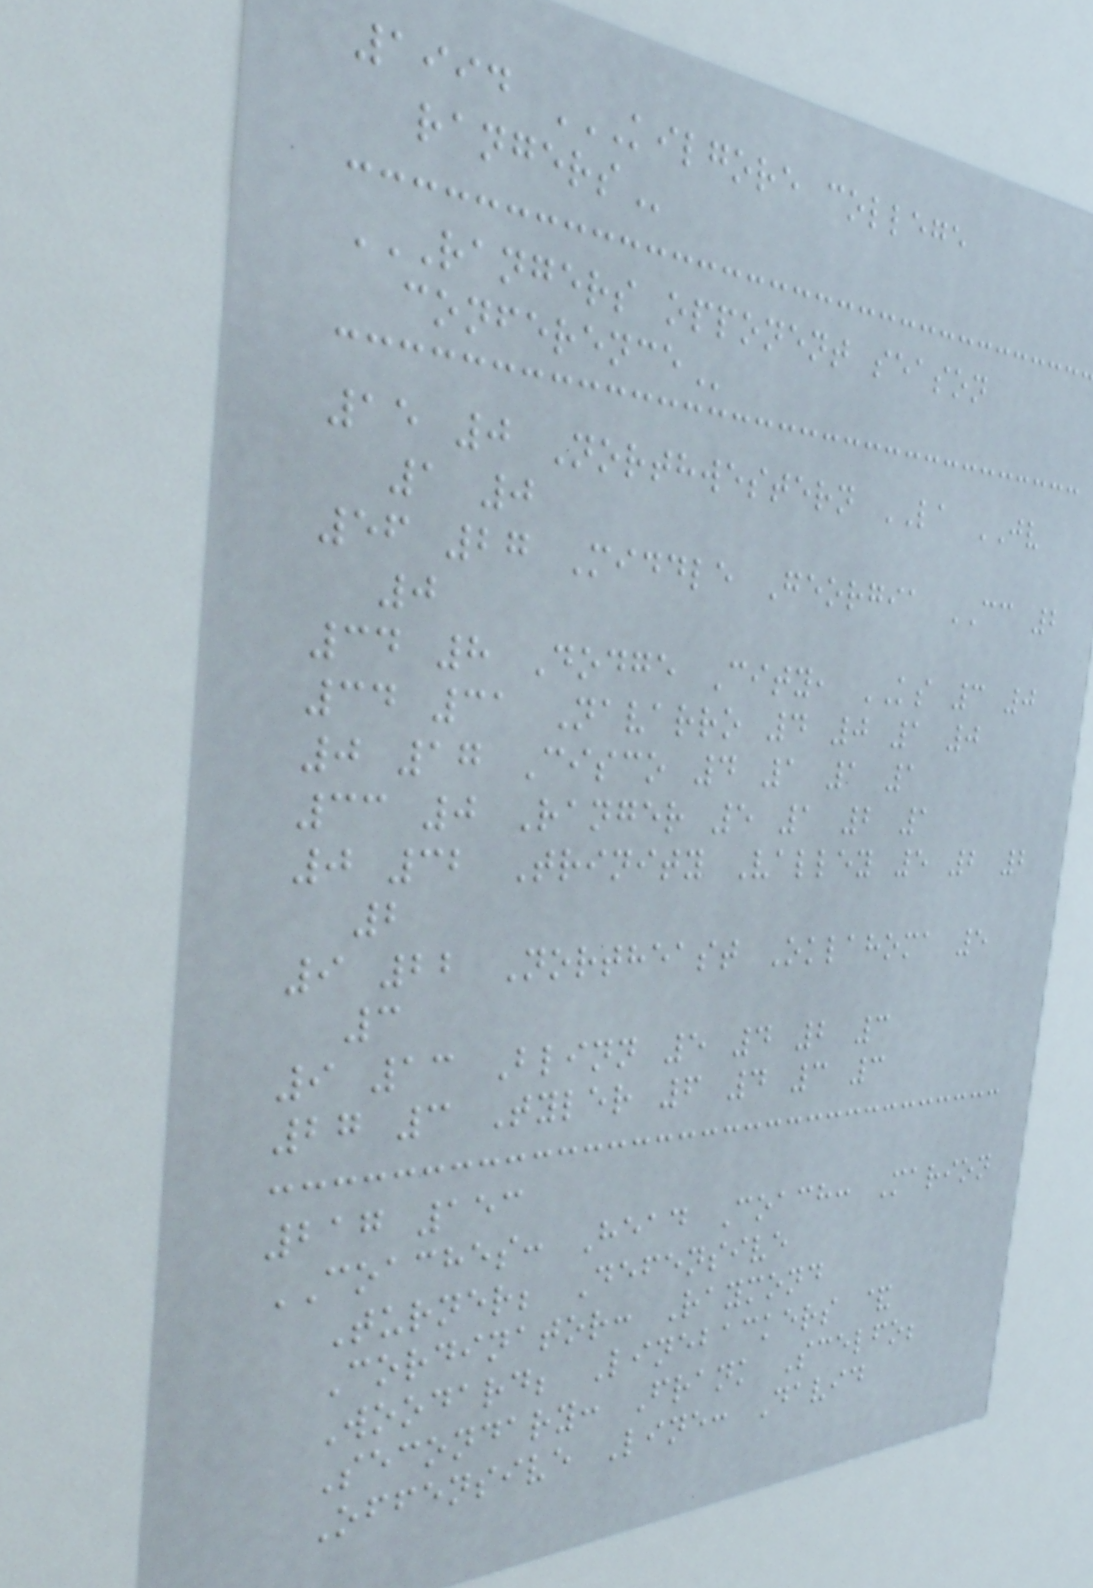1994 KILGORE COLLEGE
RANGERS
RANGERS OPPONENT SEASON
CONFERENCE
15 0 Northwestern LA JV
1 0
56 27 Middle Georgia CC 2
0
34 8 Dodge City, KS 3 0
34 31 Navarro 4 0 1 0
0 17 Cisco 4 1 1 1
33 0 Ranger 5 1 2 1
0 32 Trinity Valley 5 2 2
2
9 22 Northeast Oklahoma 5
3
9 13 Blinn 5 4 2 3
27 3 Tyler 6 4 3 3
217 153
COACHES: Head Coach: Marion
Turner; Defensive
Cordinator: Raymond
Woodard; Linebackers &
Secondary: Frank Scelfo;
Offensive Line: David
